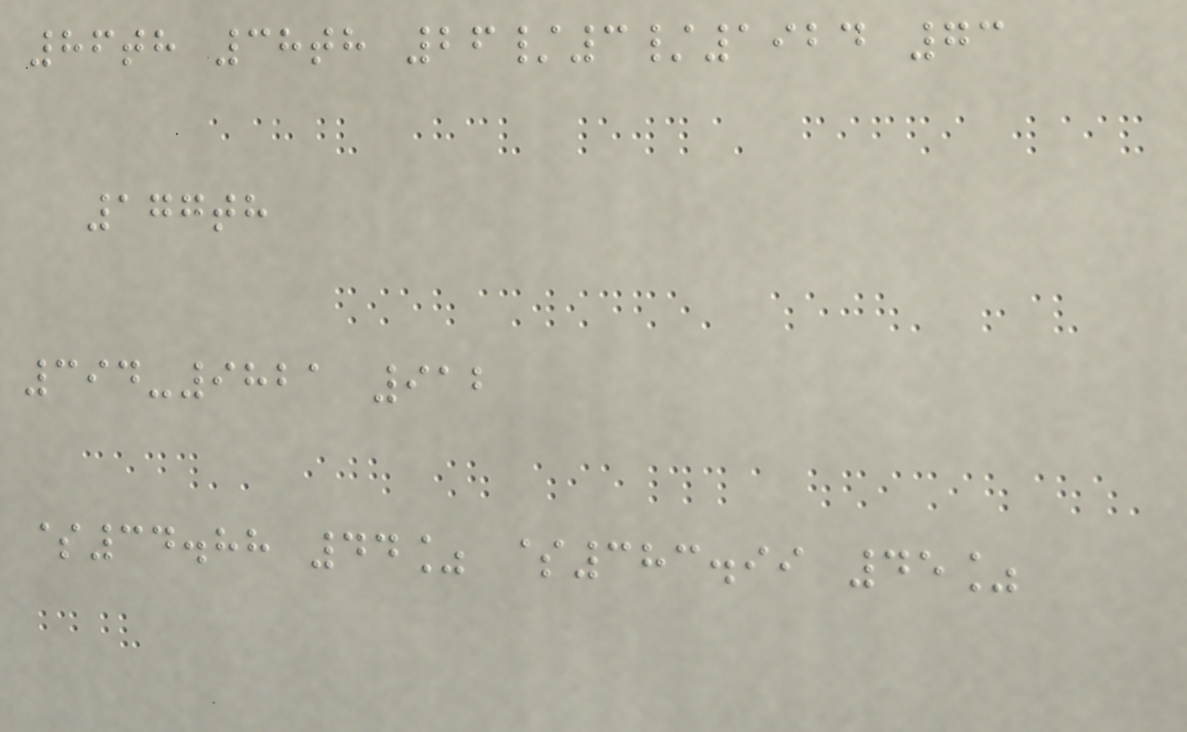86th 38th 26/3/1924 73
177th
394-9821 912
$34.88 44% $383.99 45%
